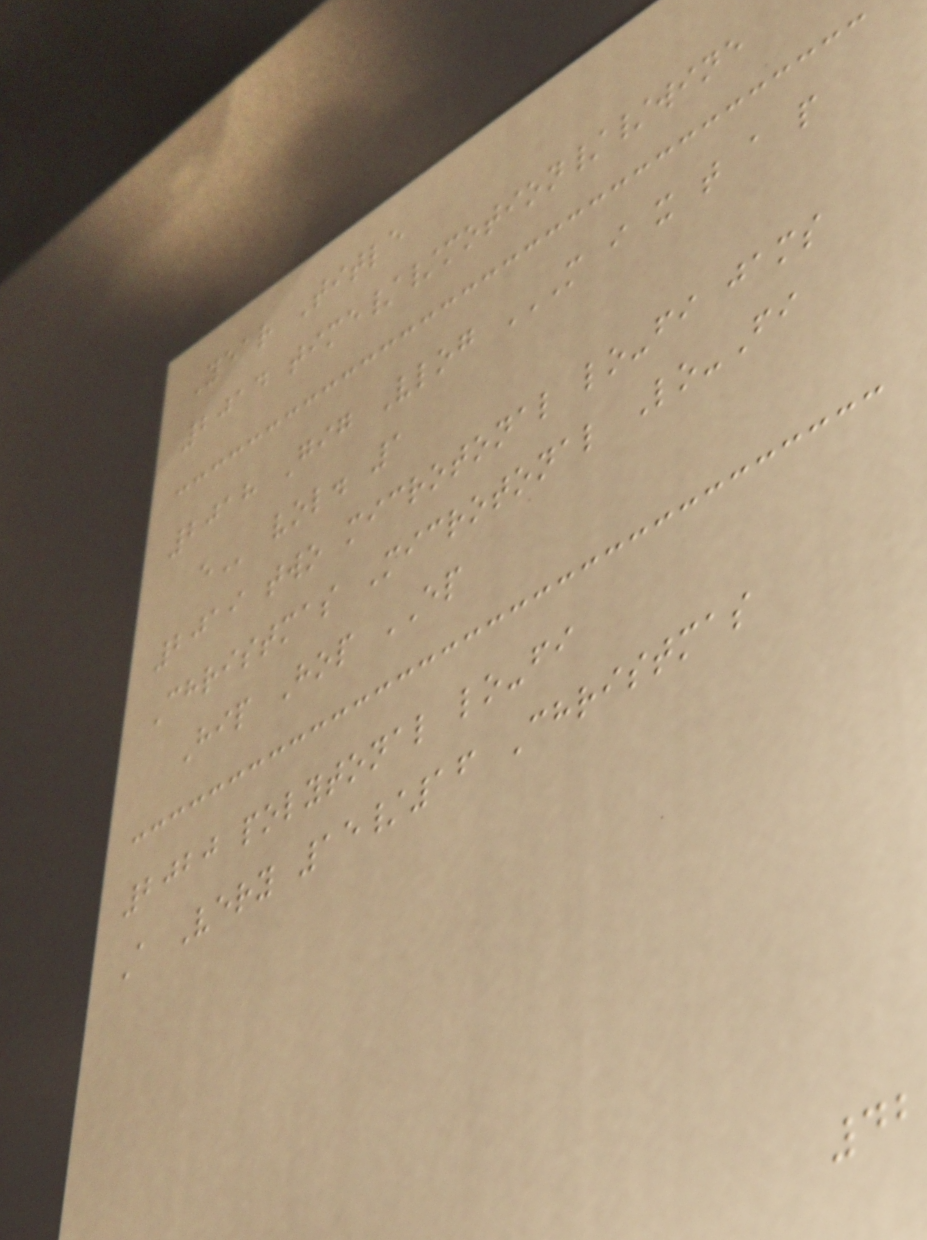Year Title
2014 time//motion//wine
2018 Gig Vlog M I X T A P
E vol. 1
2019 two microtonal lo-fi jams
Christmas Microtonal Lo-Fi
Hip Hop EP
2020 polytonal lo-fi
A Very 15/16 Christmas
42
